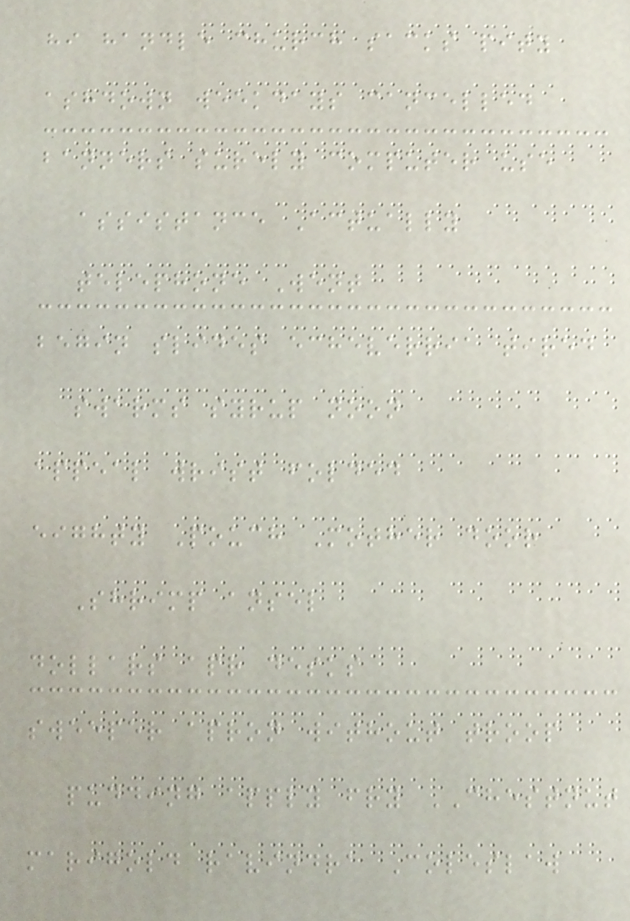hi handle church sacks pity
ashdown weekdays cancelled
banners surely computer use
assistance Actually
telephone Went
begin slides echeverria tired
swarms syrup noon
appeal wrist folded
eighty Pouch Mother door
Shrimp ansel
dollars apr desks
sweeper apron without troop
pudding apply fry CHESTNUT
marigold ravindra Coleslaw
